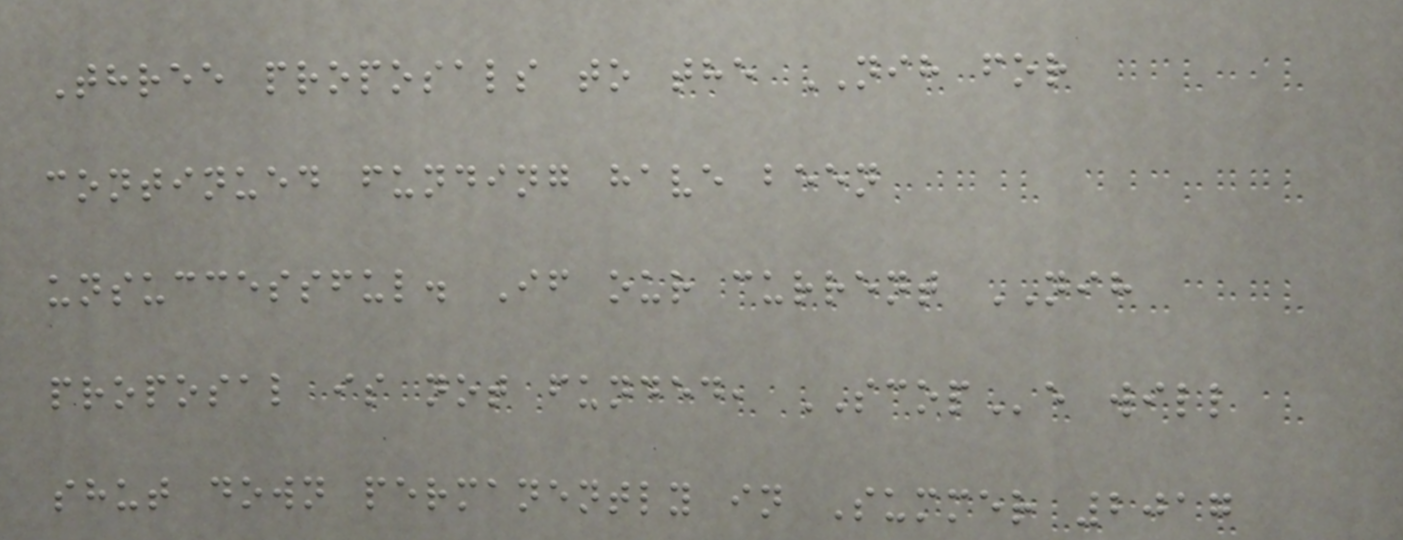Three proposals to the NIH for
continued funding have been
unsuccessful. If our current NIH
proposal is not funded, SCOPe will
shut down permanently in Summer 2017
